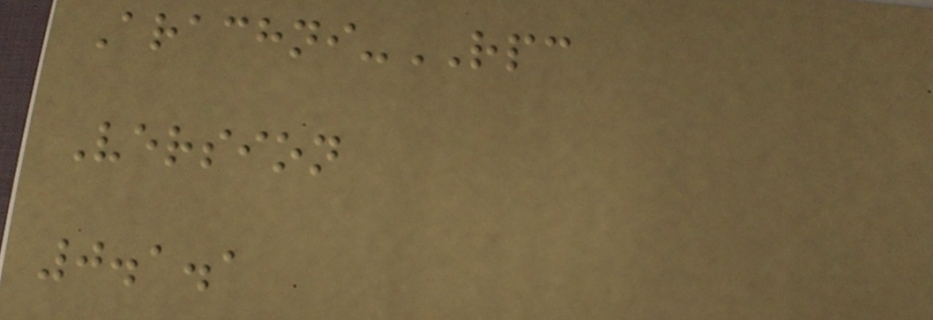Arachni-RPC
Version
0.1.1
